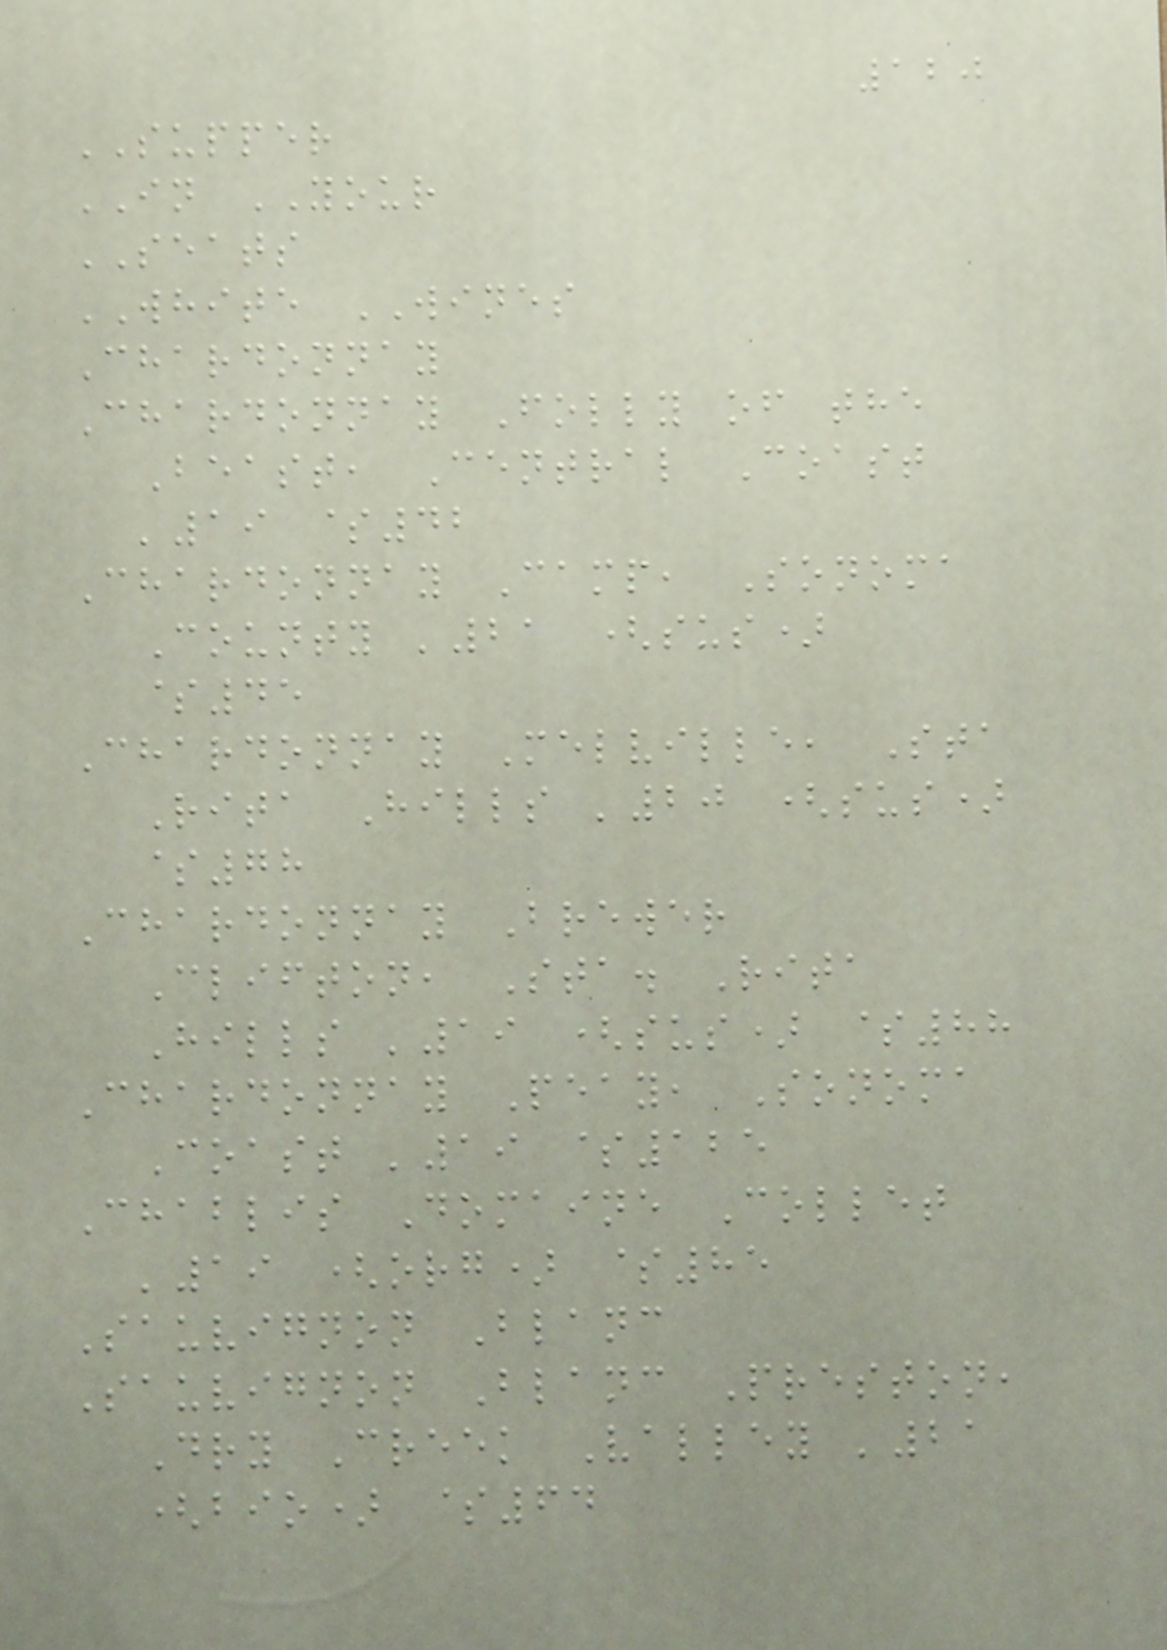120
SUPPER
IN YOUR
SEATS
WHITE WINES
Chardonnay
Chardonnay Folly of the
Beast, Central Coast
'19 $42
Chardonnay Camp, Sonoma
County '21 (sus)
$45
Chardonnay Melville, Sta
Rita Hills '20 (sus)
$78
Chardonnay Brewer
Clifton, Sta. Rita
Hills '19 (sus) $88
Chardonnay Peay, Sonoma
Coast '19 $125
Chablis Domaine Collet
'19 (org) $85
Sauvignon Blanc
Sauvignon Blanc Preston,
Dry Creek Valley '21
(bio) $64
